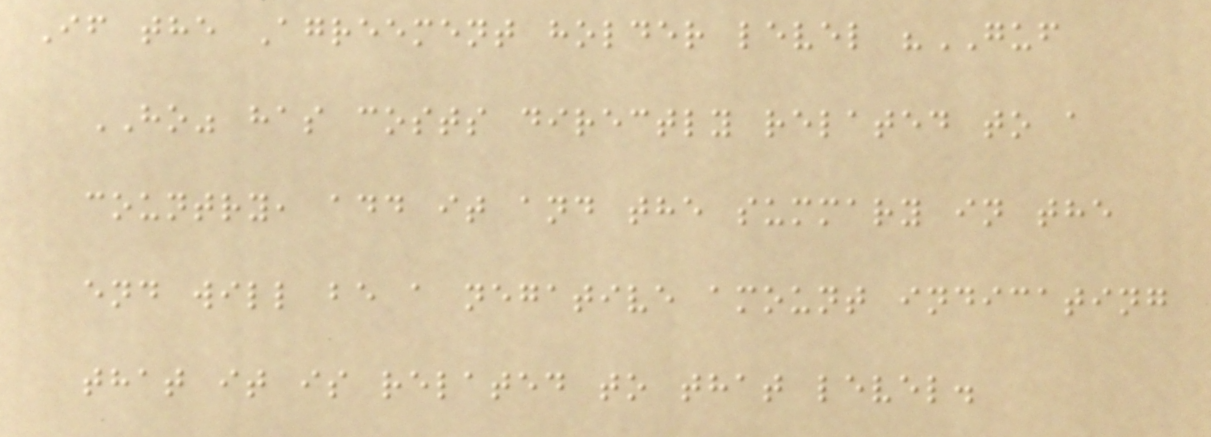If the Agreement holder level "GUF
HO" has costs directly related to a
country, add it and the summary in the
end will be a negative amount indicating
that it is related to that level.
